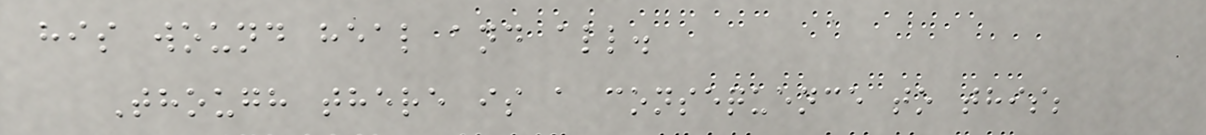his wound heal and all.
Though there is a consequence to this;
